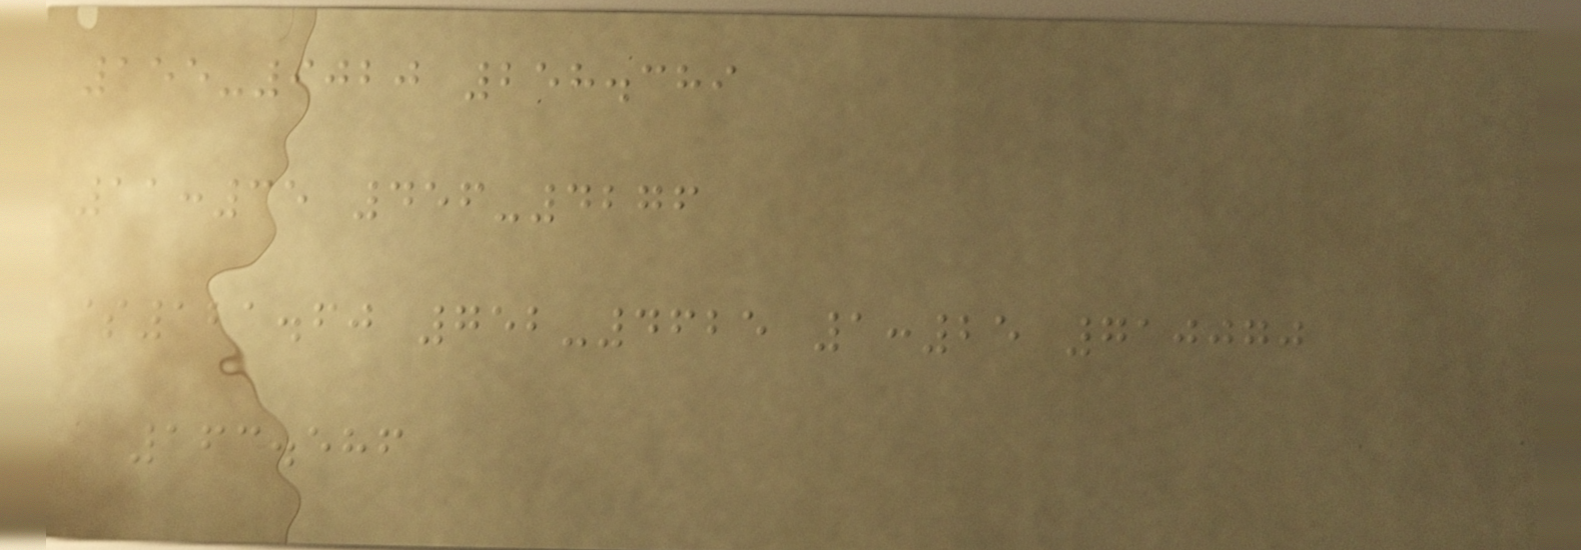155-9020 258.389
11:35 456-4276
$121.60 752-4625 1:25 710070
163.586
